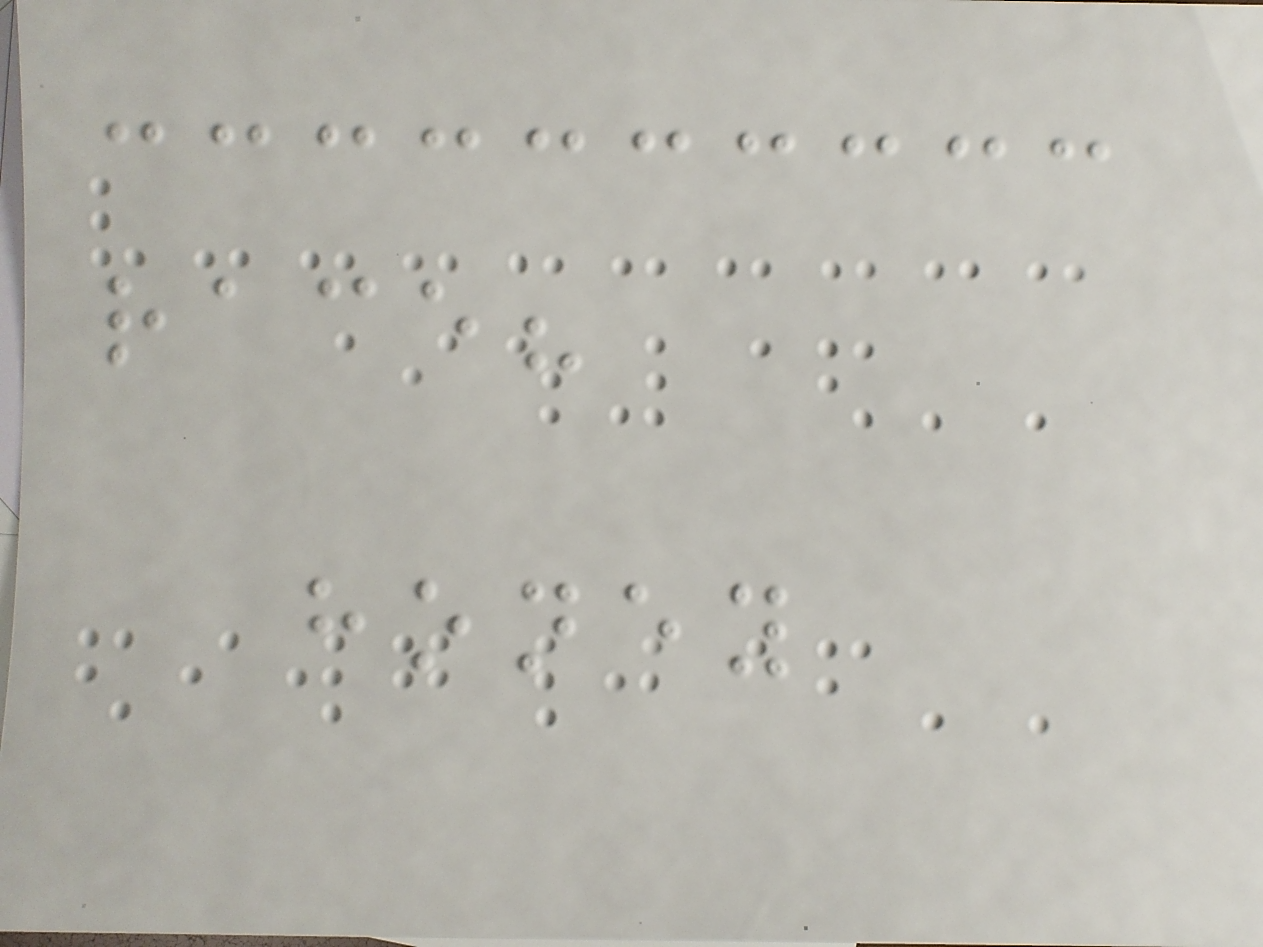race?
honey
